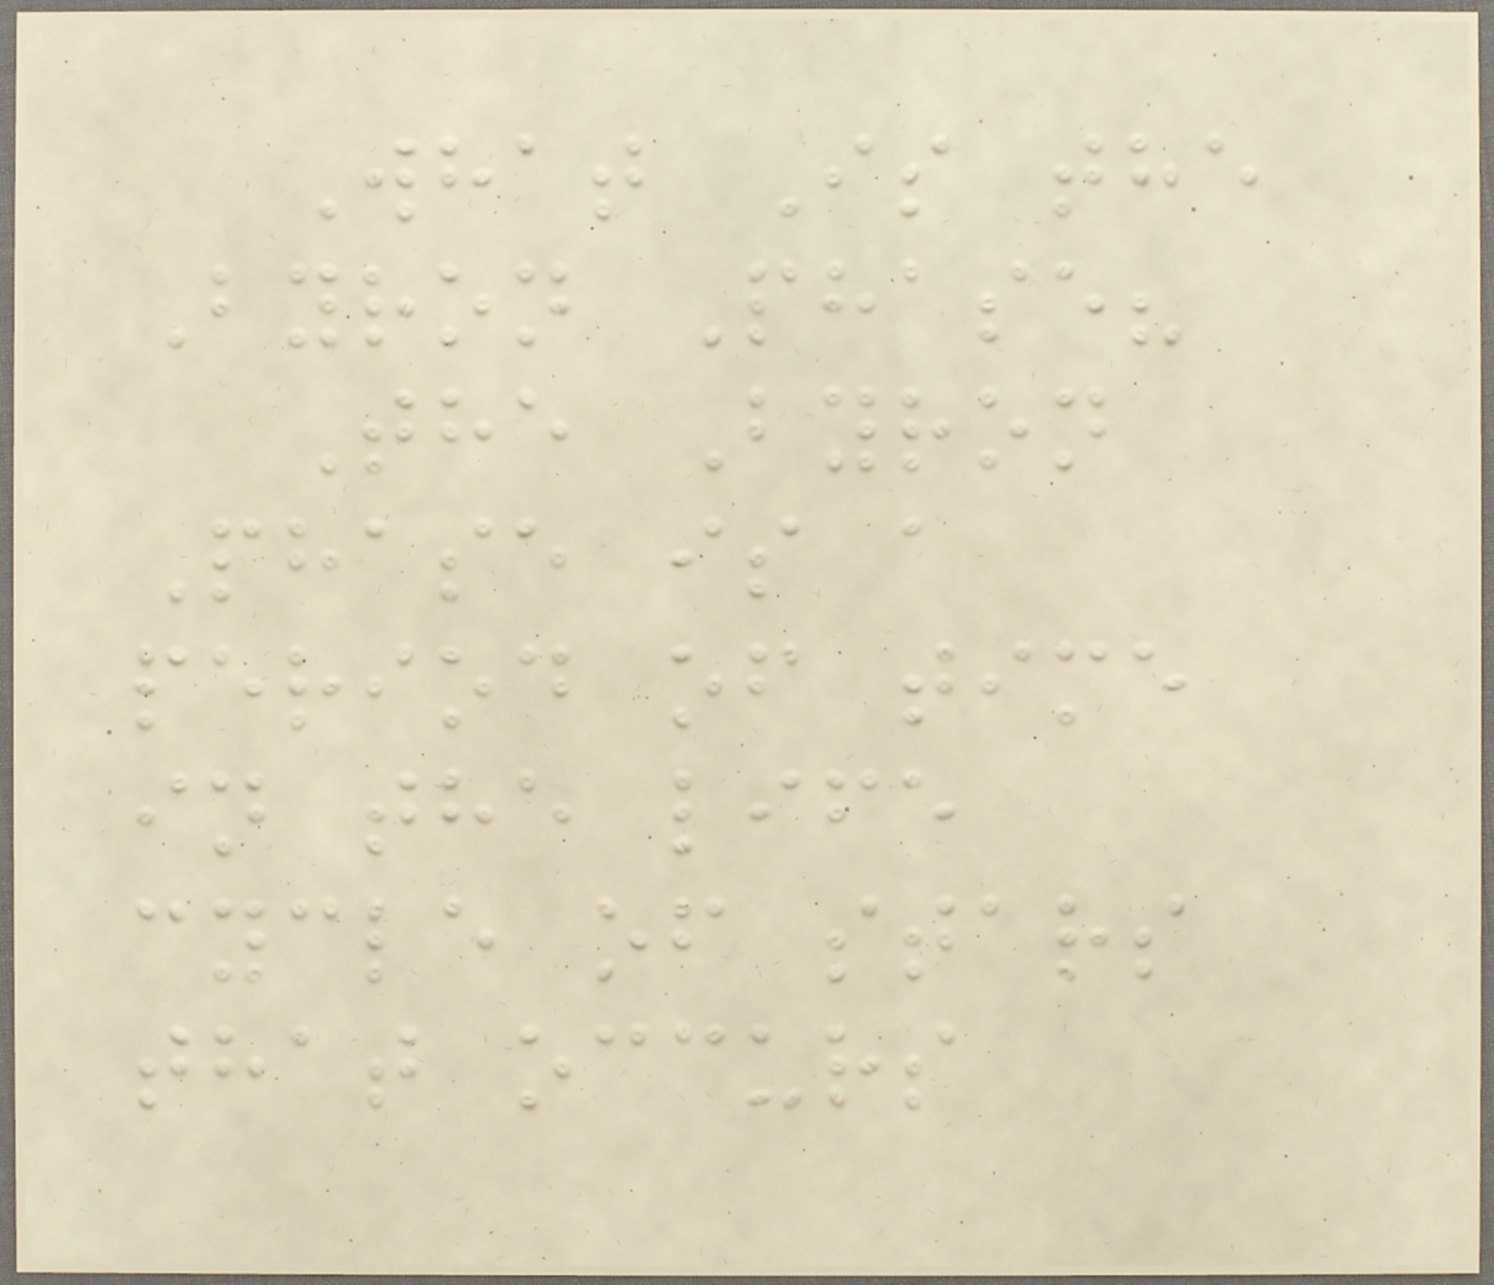What Is the
Byron Phase?
The Byron
Phase is a
period of time
in the life
cycle of stars
that occurs
